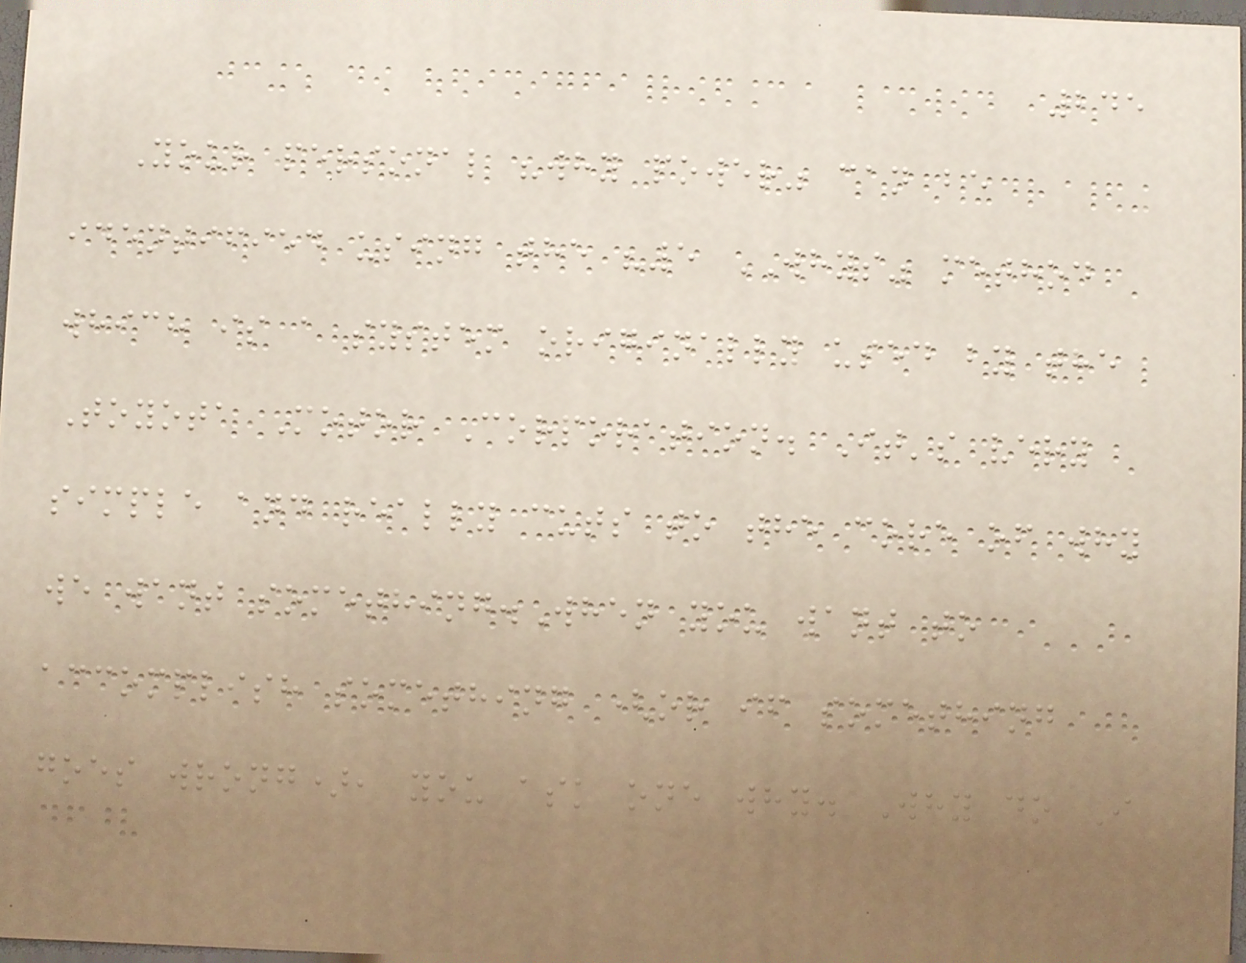245
Your personal "why power" can be
identified using the "5 WHYS" method
which is a system originally used by the
Toyota Motor Corporation. It's very
simple and really cuts to the core of why
we want something.When you want to
accomplish something (or if something
goes wrong), you ask one why. Why do I
